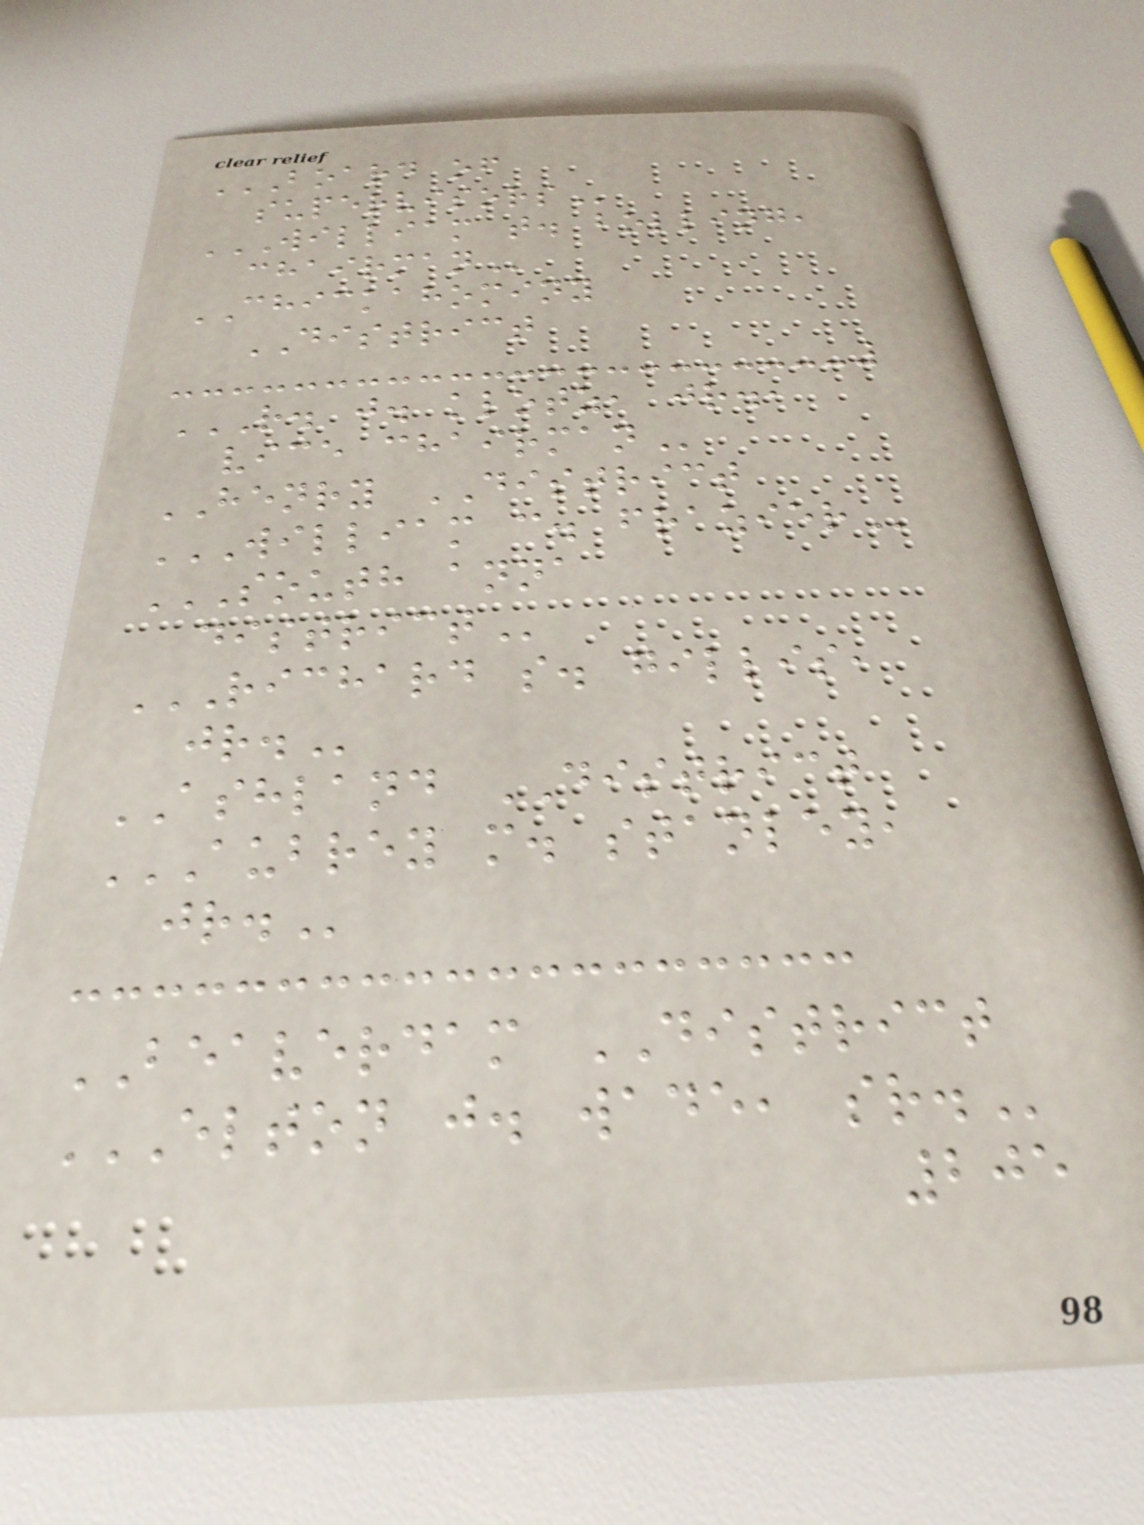BOARD OF
SUPERVISORS
WILLIAM T. BOLLING,
CHAIRMAN
CHICKAHOMINY
DISTRICT
R. J. KLOTZ, JR.,
VICE CHAIRMAN
HENRY DISTRICT
WILLIAM C. FRAZIER
SOUTH ANNA
DISTRICT
RICHARD S. GILLIS,
JR.
ASHLAND DISTRICT
AUBREY M. STANLEY,
JR.
BEAVERDAM DISTRICT
ELTON J. WADE, SR.
205
